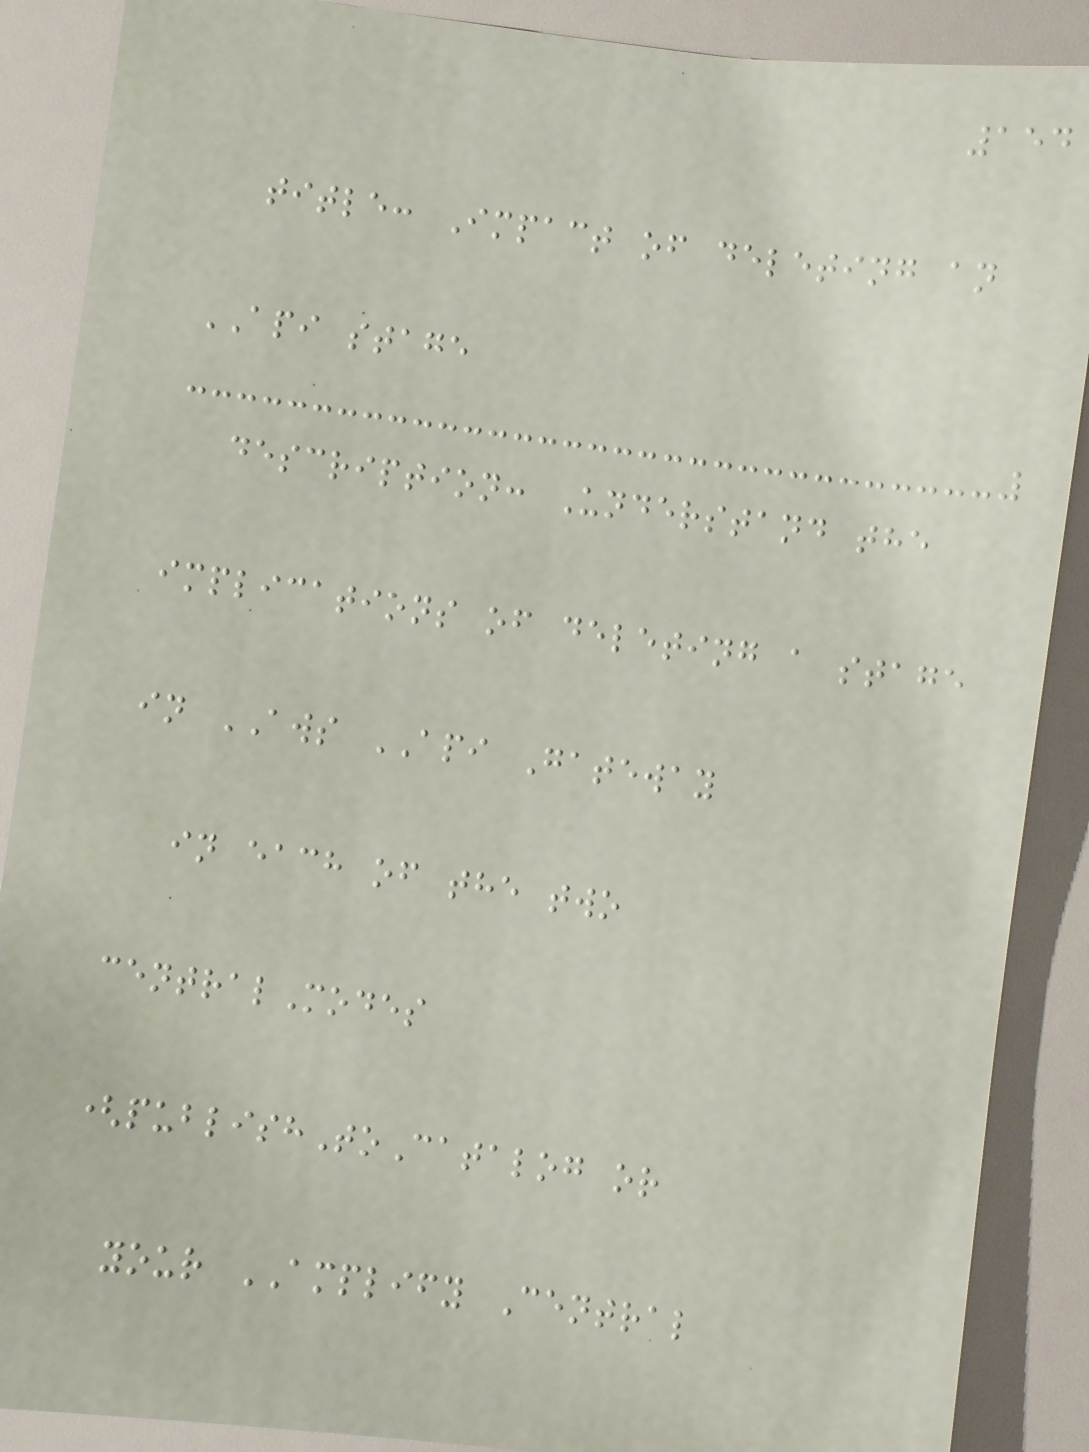154
title: Impact of deleting an
API stage
description: Understand the
implications of deleting a stage
in AWS API Gateway
in each of the two
centralModes
(publishToCatalog or
your AMPLIFY Central
